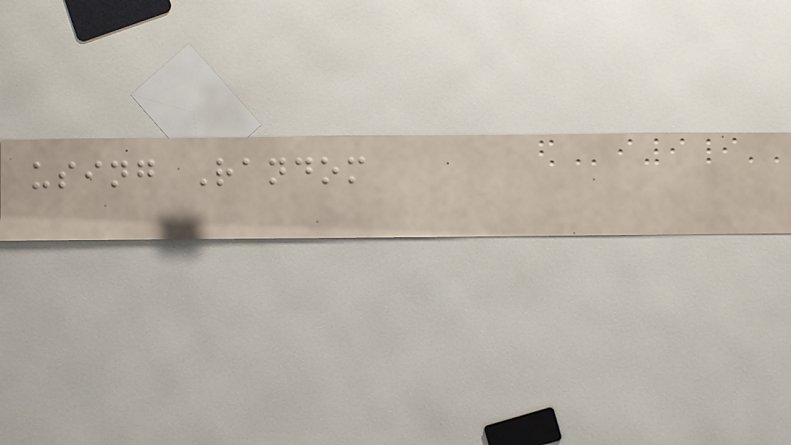using Random
